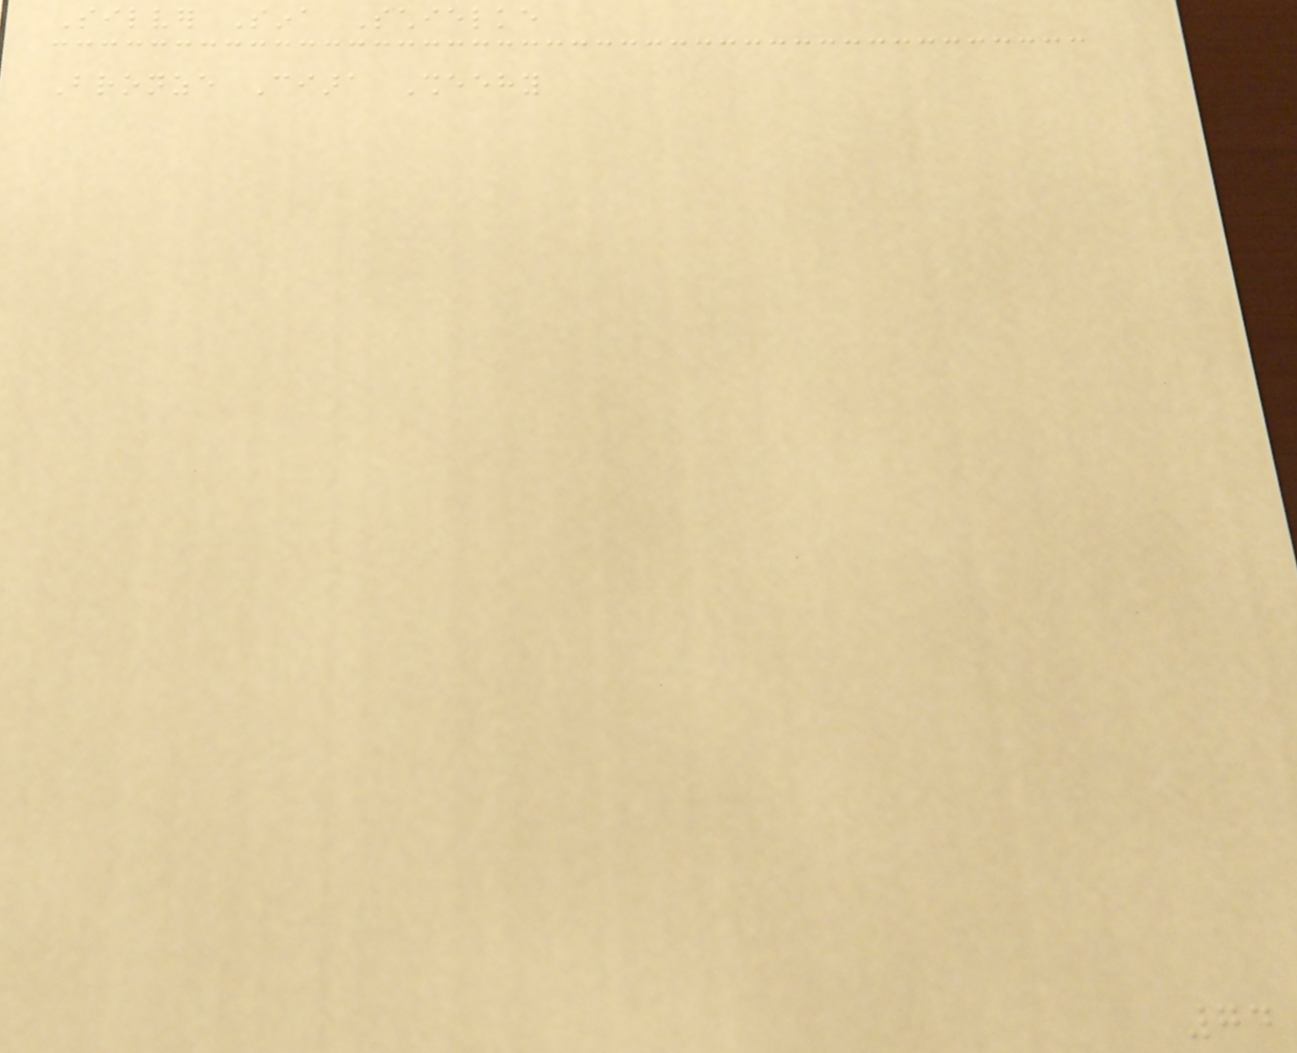Silver Sina Schielke
Bronze Ciara Sheehy
74
